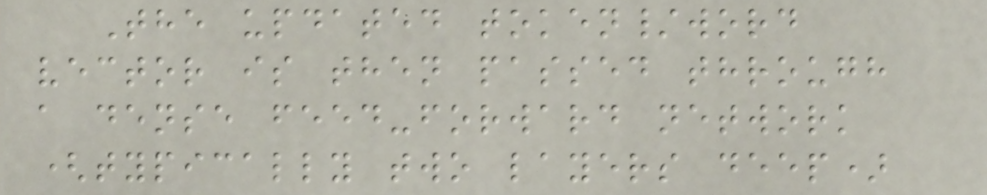The updated token/word
vector is then passed through
a dense feed-forward network
(typically two layers deep)
